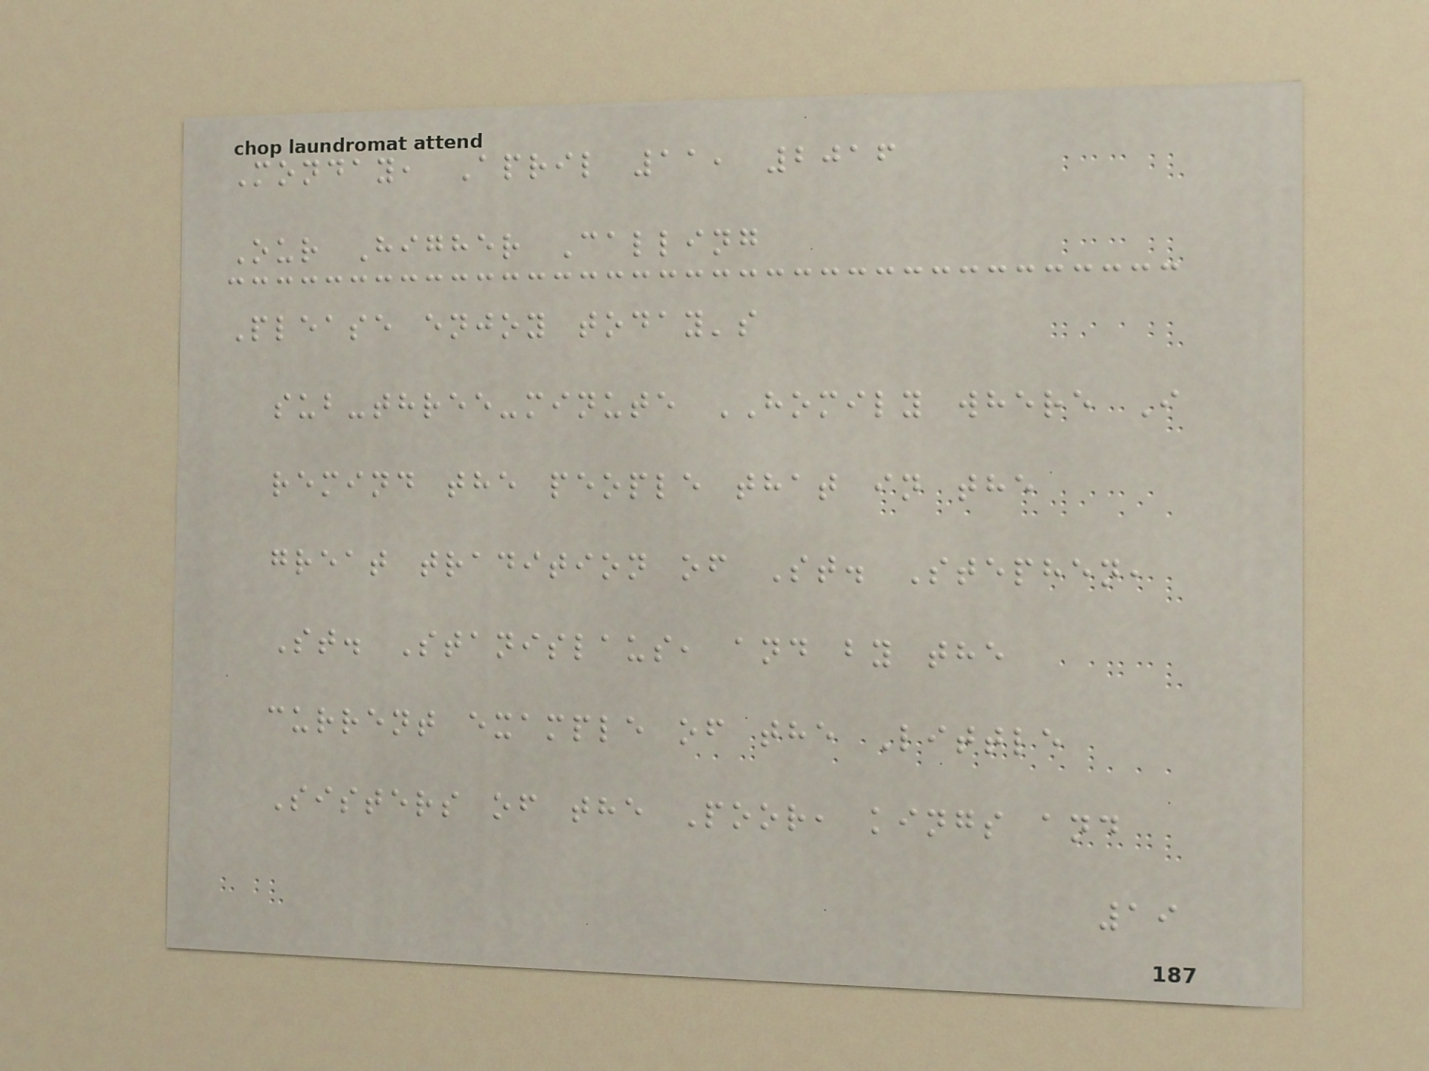Monday, April 11, 2016
Our Higher Calling
Please enjoy today's
sub-three-minute HOMILY where I
remind the people that in the
great tradition of St. Stephen,
St. Stanislaus, and by the
current example of the Little
Sisters of the Poor, kings and
19
